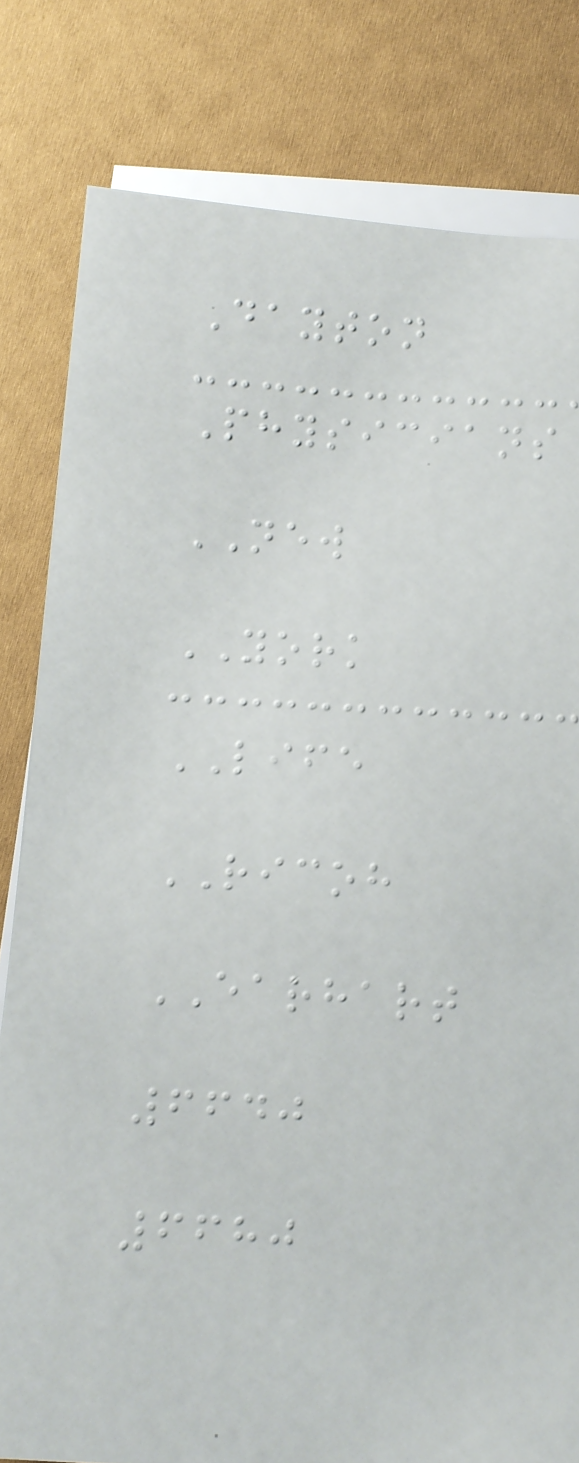Dayton
Physicians
NEW
YORK
LIFE
RICOH
EARHART
6640
6680
